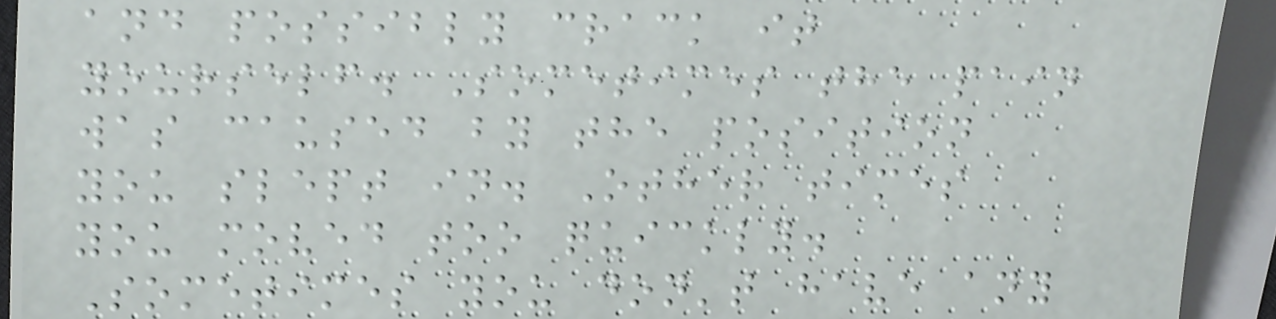and possibly crack it
yourself. Sometimes the pain
was caused by the position
you slept in. Other times
you moved too quickly.
Sometimes you don't have any
